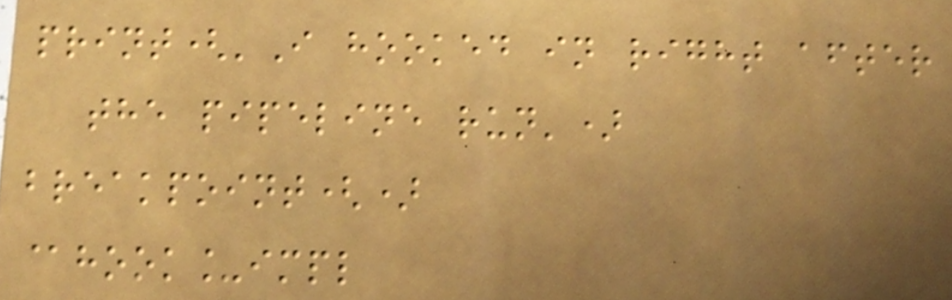print('I hooked in right after
the pipeline run')
breakpoint()
@hook_impl
